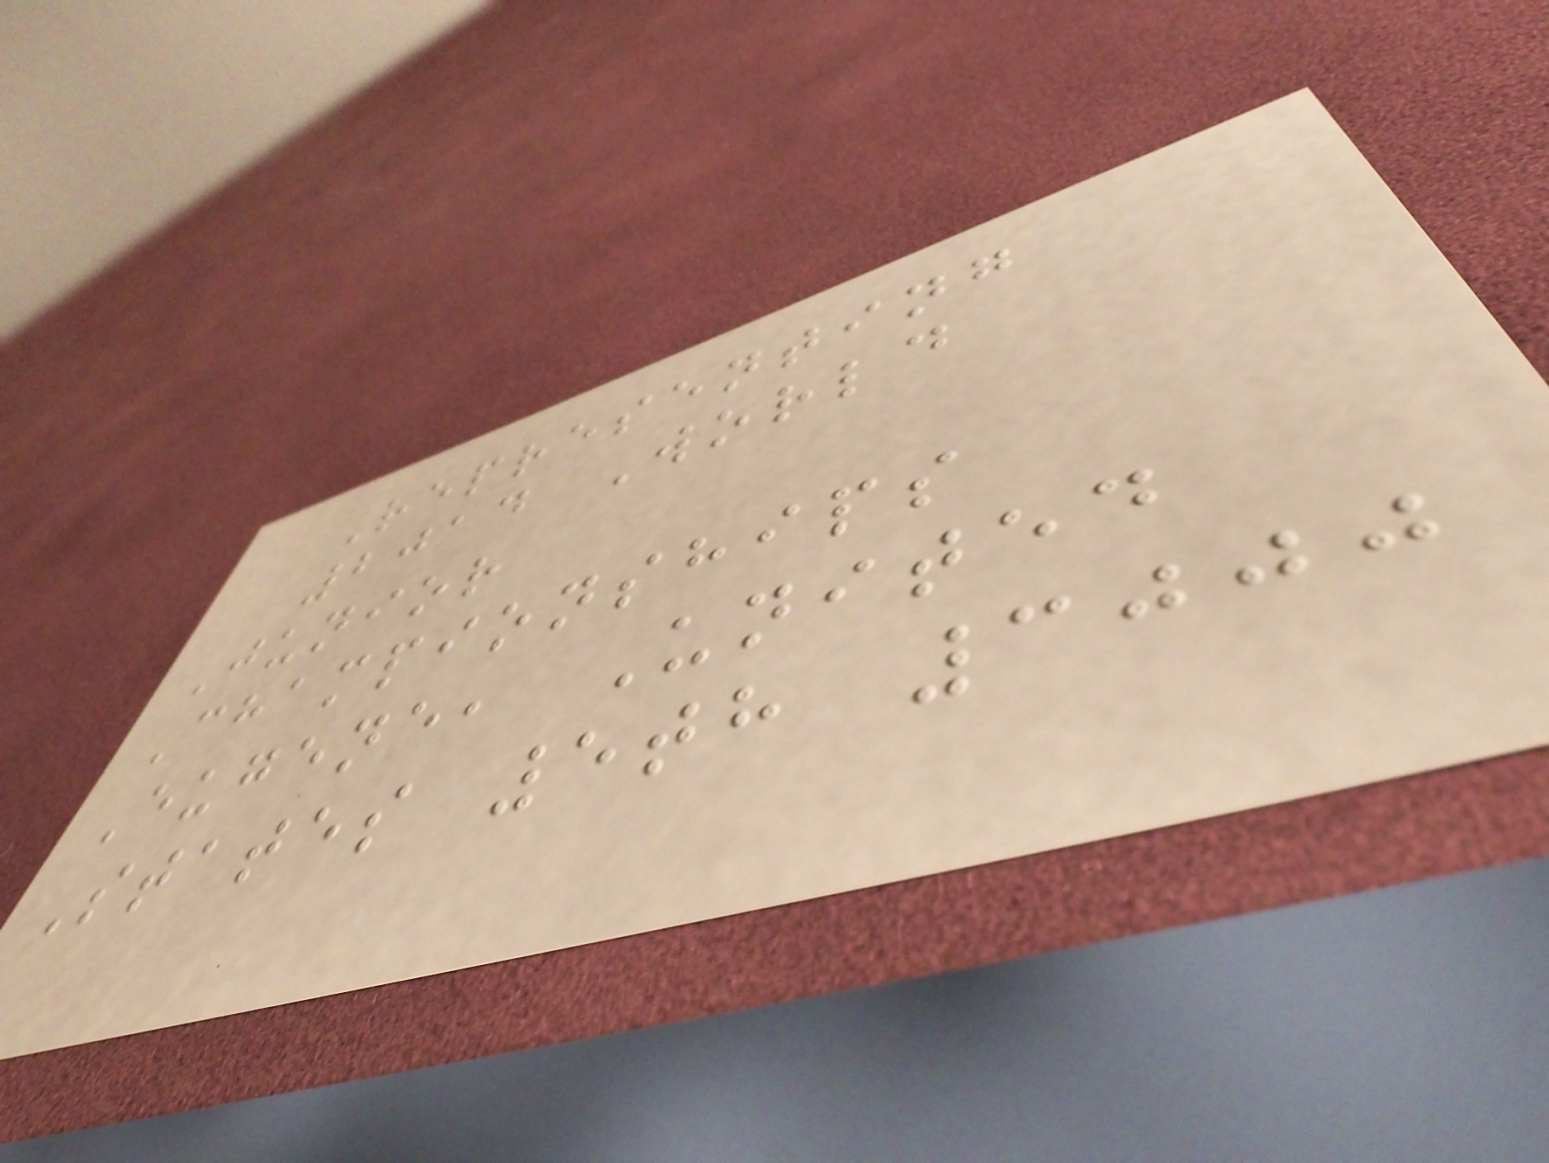Representing
2014 World
Junior
Championships
Eugene, United
States 5th 3000
